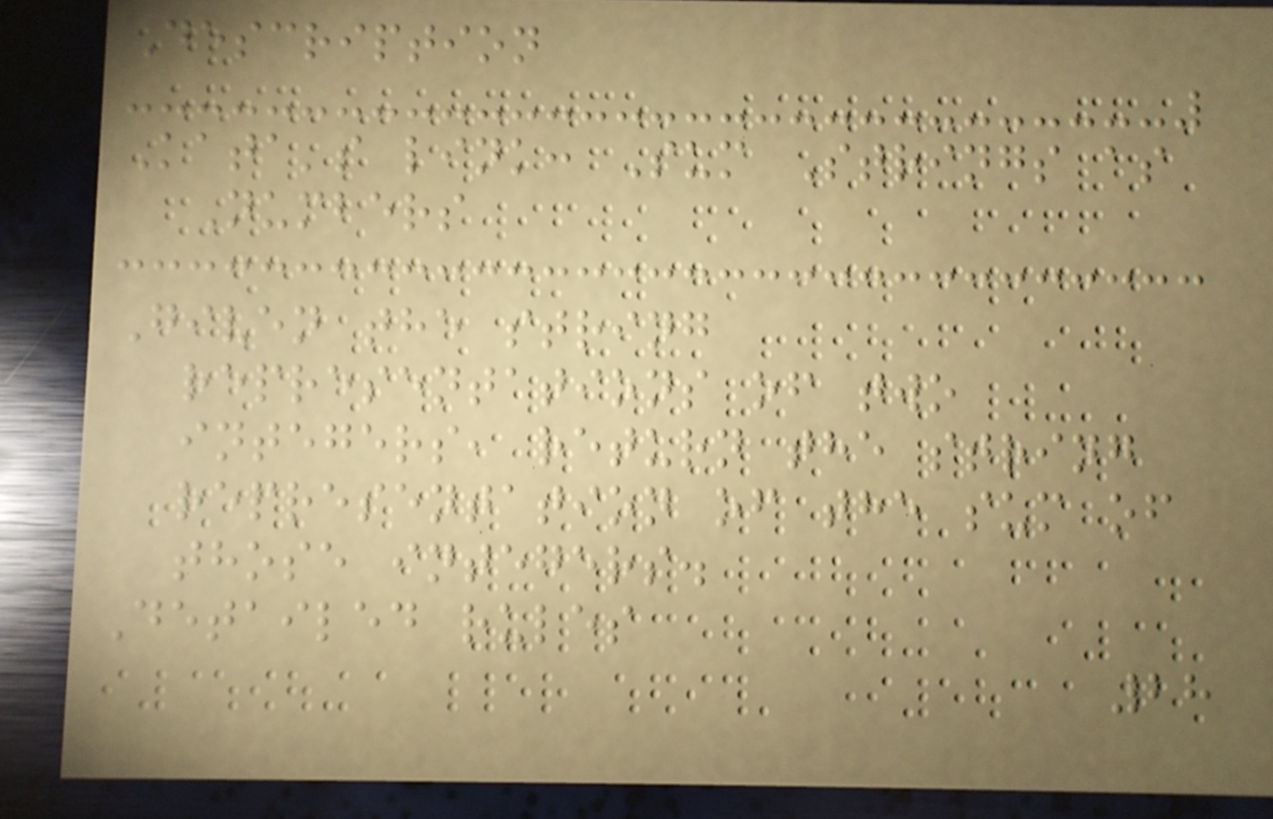Description
Kata's link: Sum Strings as
Numbers
Given the string
representations of two
integers, return the string
representation of the sum of
those integers.
Detailed rules
28
